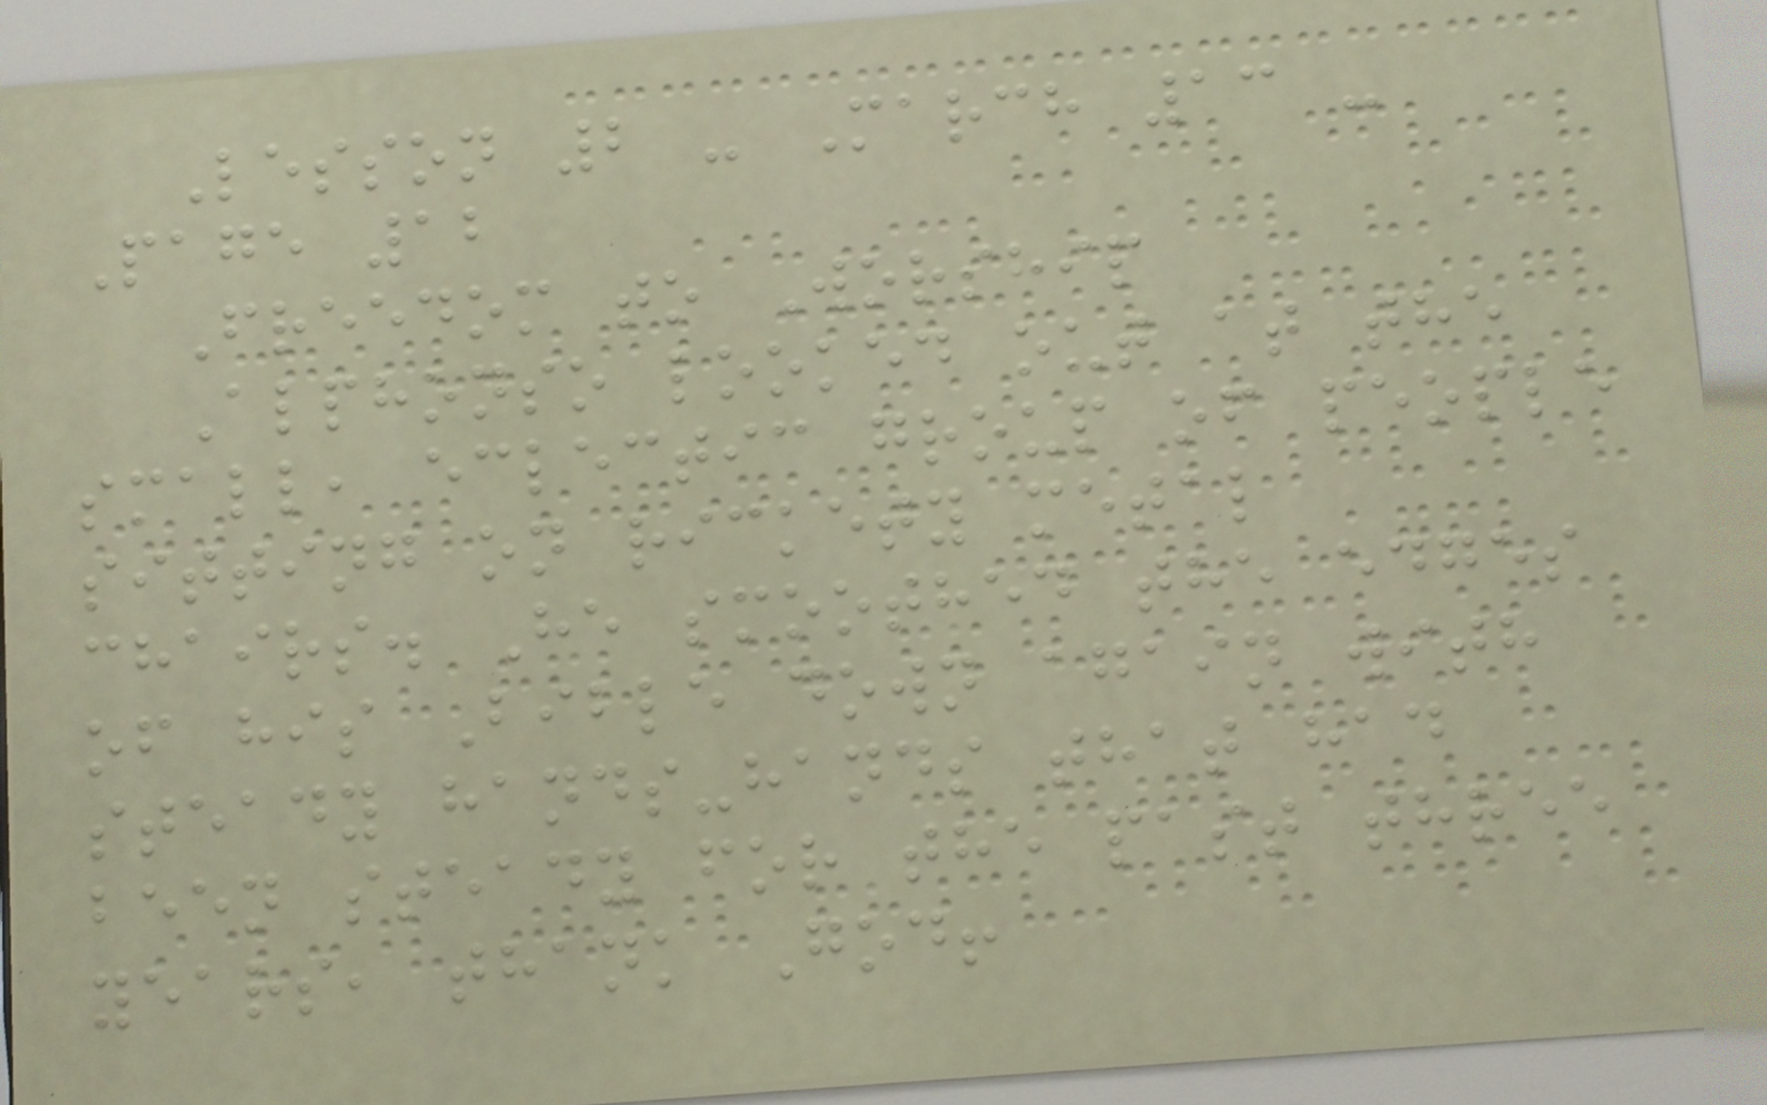Lesson 2 - March 13 -
Page 12
Freedom to Worship
Alphonso looked out at the
small, eclectic group of people
sitting on rickety metal
chairs. He smoothed the edges
of his Bible down again with
steady hands-hands that had
been steady for the past three
years, thank God!
